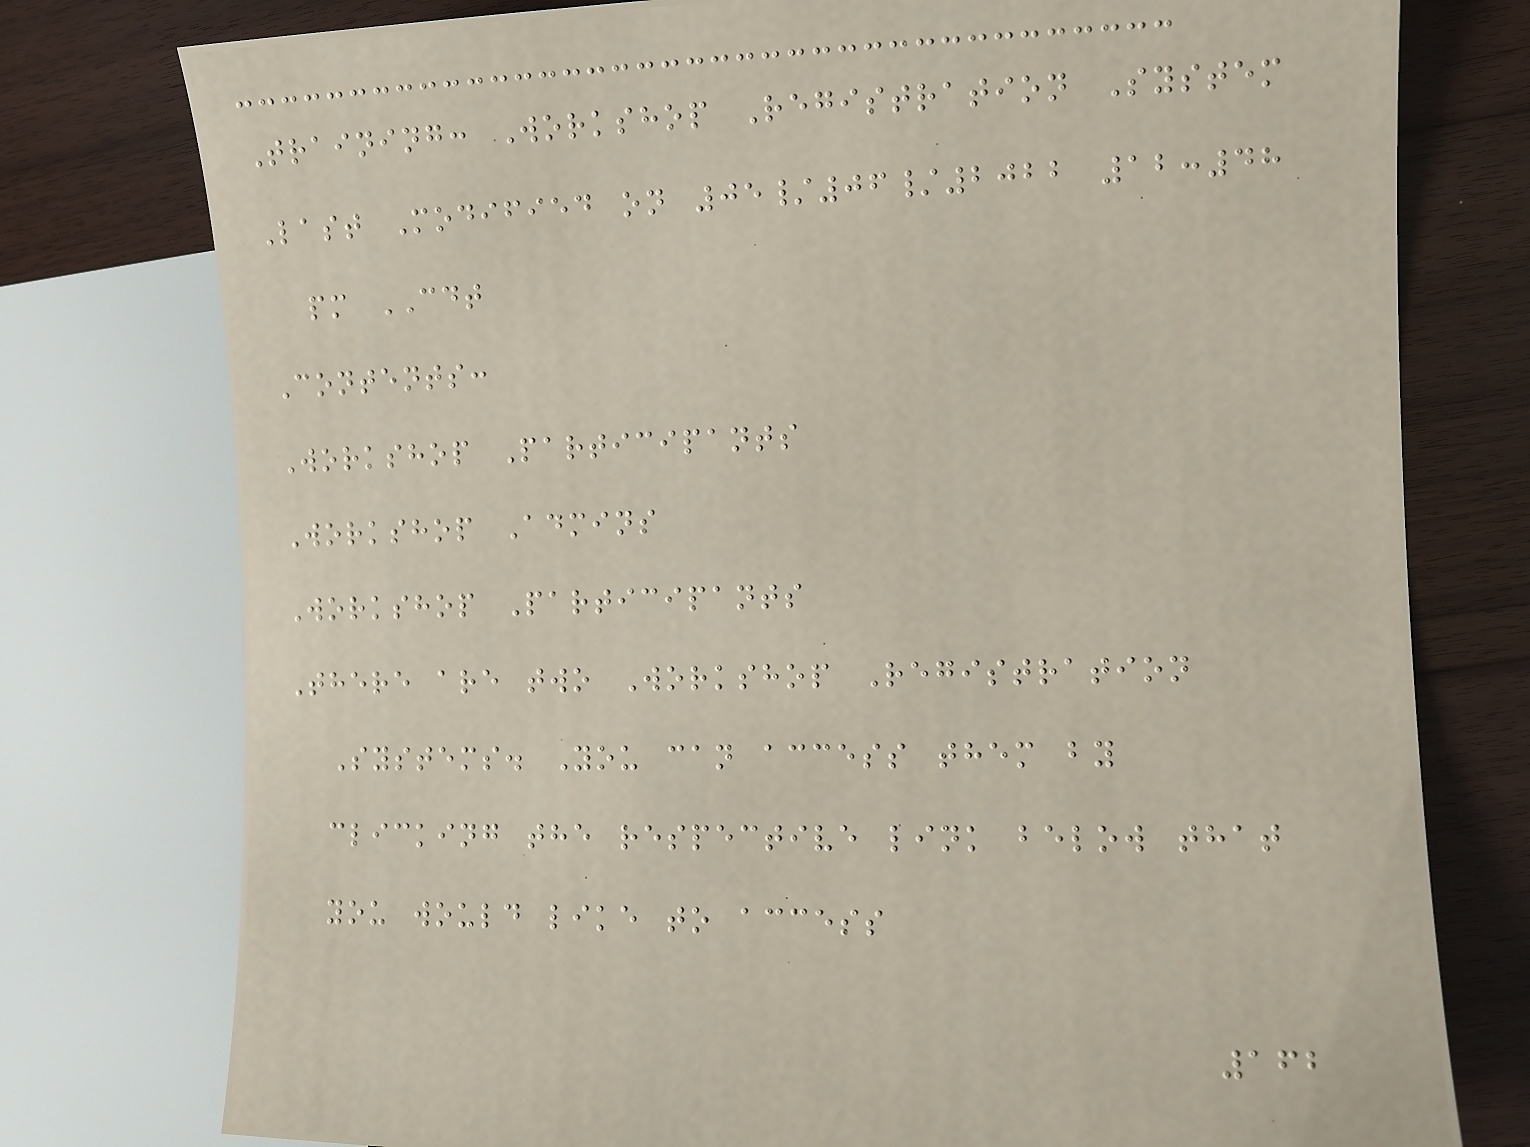Training: Workshop Registration System
Last Modified on 05/06/2022 12:48
pm CDT
Contents:
Workshop Participants
Workshop Admins
Workshop Participants
There are two Workshop Registration
Systems. You can access them by
clicking the respective link below that
you would like to access
162
